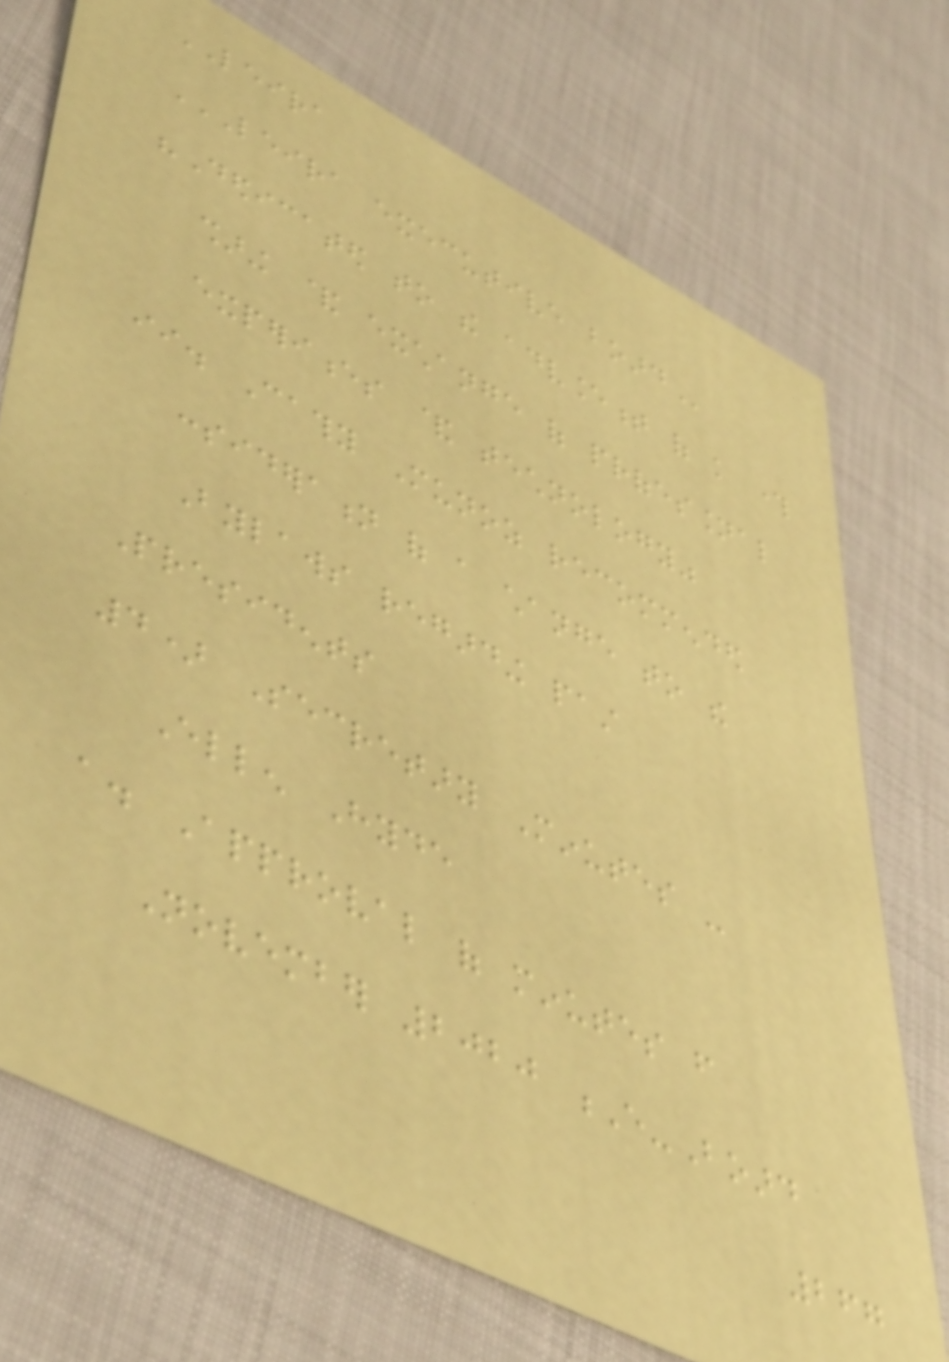LEIRA
LEIRA EXECUTIVE BOARD
"Dedicated to the advancement of knowledge through
sharing & exchange of professional
experiences & technology"
ii. Cathy Munoz recommended
consideration of a change to the
Bylaws regarding past
Presidents
4) Secretary Minutes -
Ellen Hyde
a. Approval of minutes from
November 2020 E-Board
267
